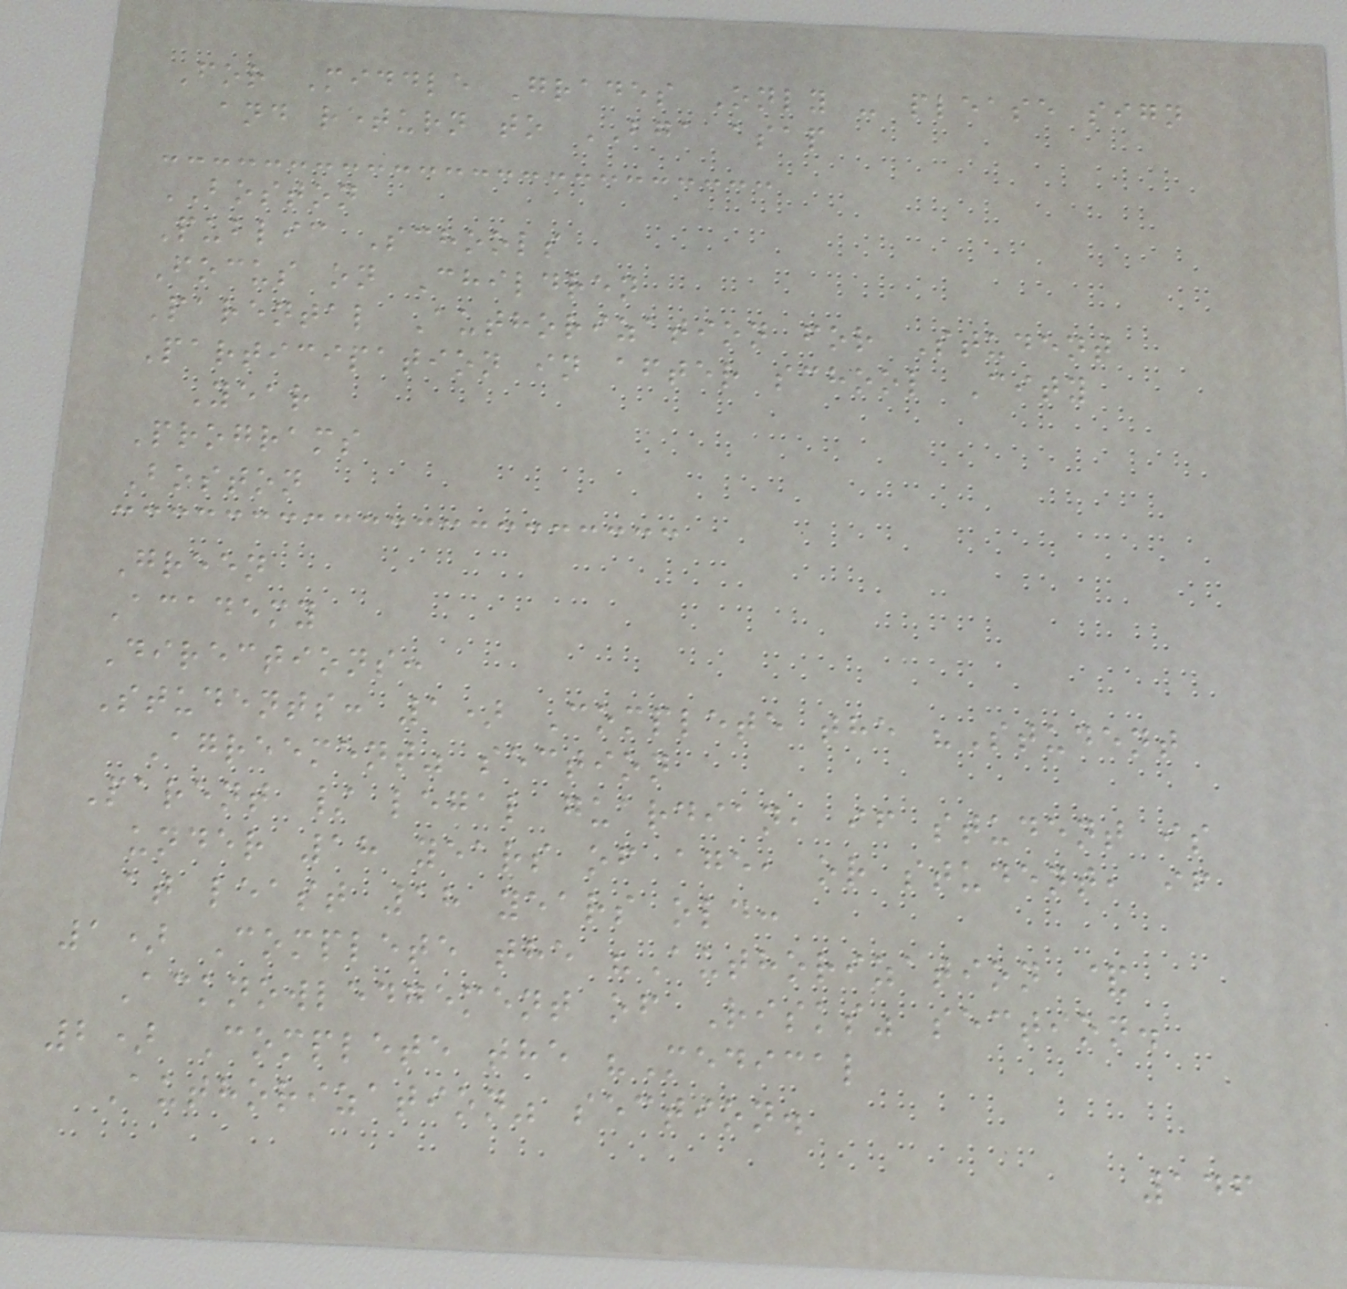For Middle Grades Only - please sign
and return to BGA asap
BOSTON
Public Schools
Focus on Children
Parental Authorization for Student
Participation in after school City
Year
Programs
Boston
Green
Academy
Directions:
Students: 1) Complete the "Student
Agreement" section
Parent / legal guardian, if student is
under 18 years of age, or student, if
at least 18 years old:
1) Complete the "Authorization &
Acknowledgement of Risks" section.
2) Complete the "Medical
Authorization" section.
146
